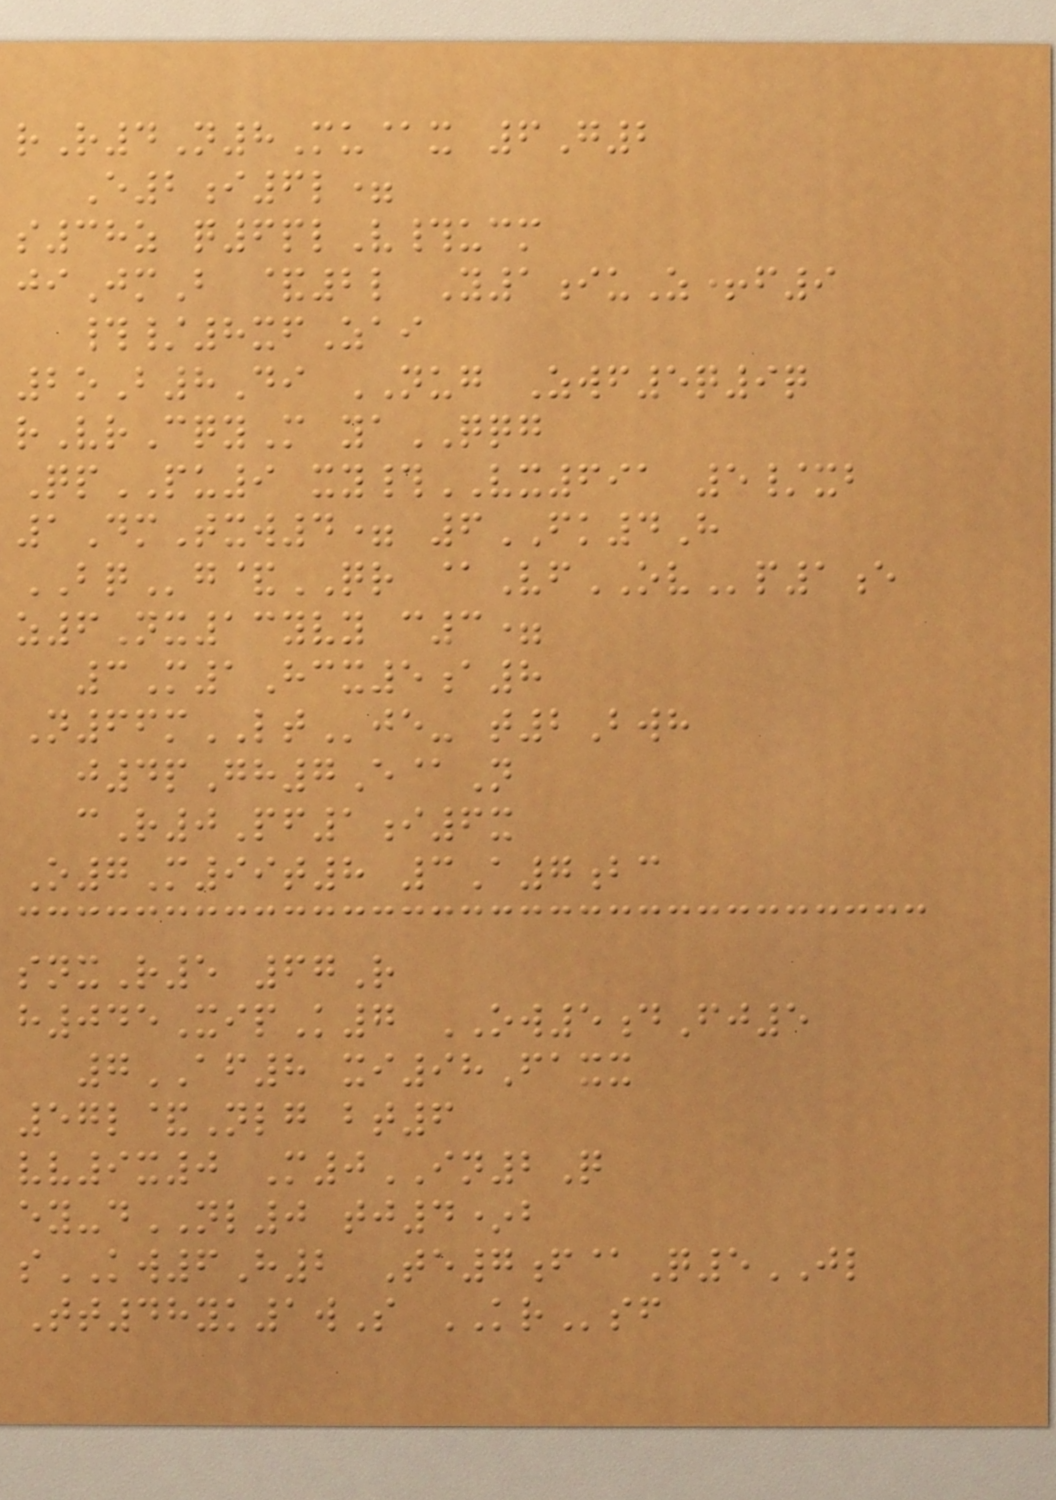rR4N8Mu@x 6G2
E2i6l=
s38z q6plV#ucm
jiJmB &2l Y1iuZ+f9
#/8xfZai
2oB8Di NUG Zwf5q9q
rVrCqyM yaQQG
QpPU9 xy#VX691 5/xb
1DmTxw4= 6FK4H
BQg&QR @VfOVp1e
z6Nx13yvy c3=
3M1Hcx5a8
N66mLTje- t2Bwh
j4pGh7E@N
cR0Pf1i6x
O7M99t8 3A7bc
snxR5 67R
h045XipK7 OW5dFj5
7AF8 xi98Faxx
57l&Nlg bt6
vv9x0 M0IN2Q
ey-dNL0 tj4*b
sKW6H2 Te7f@Q5JL
Tt48yk1wS KRsf
